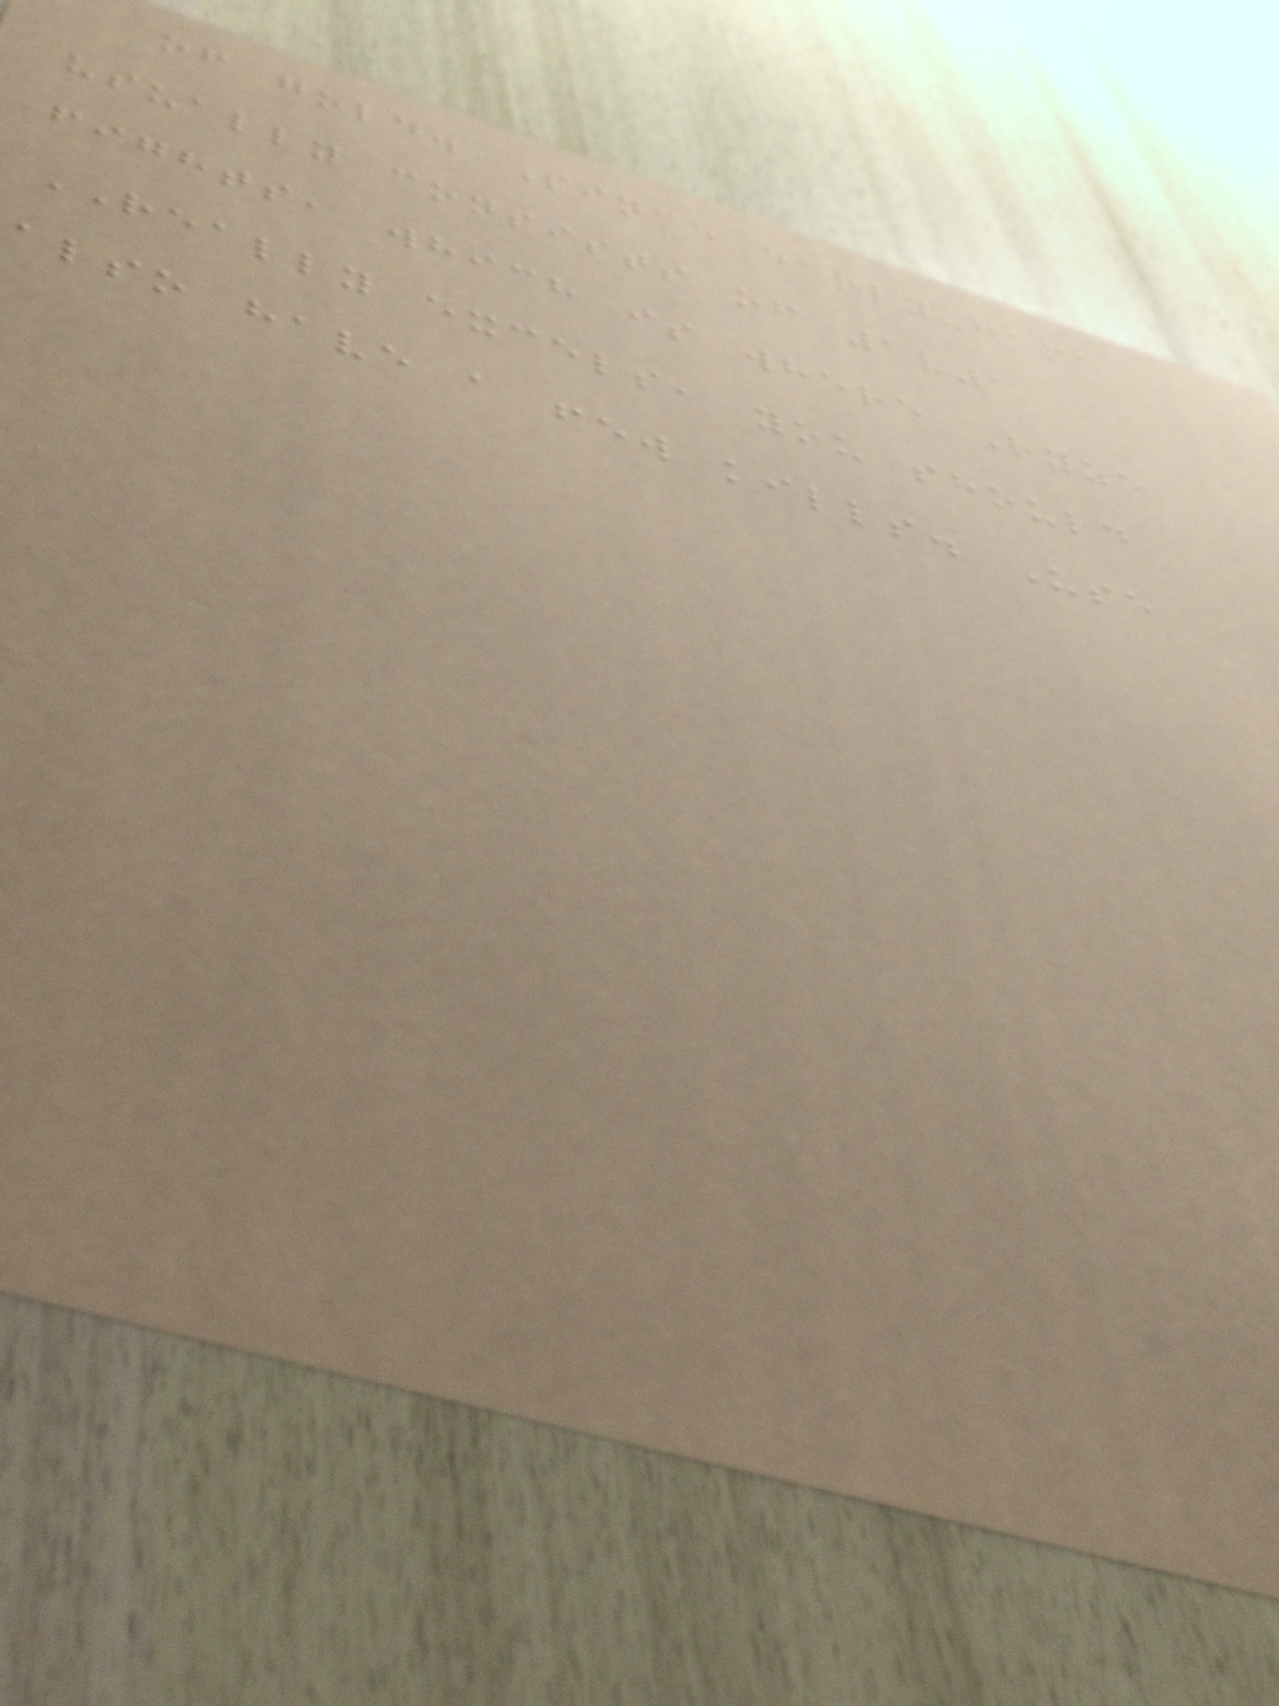of gold. Since early-game
usually consists of 1v1
fights, which is where Ryze
REALLY excels, you should
also have a few kills. Use
